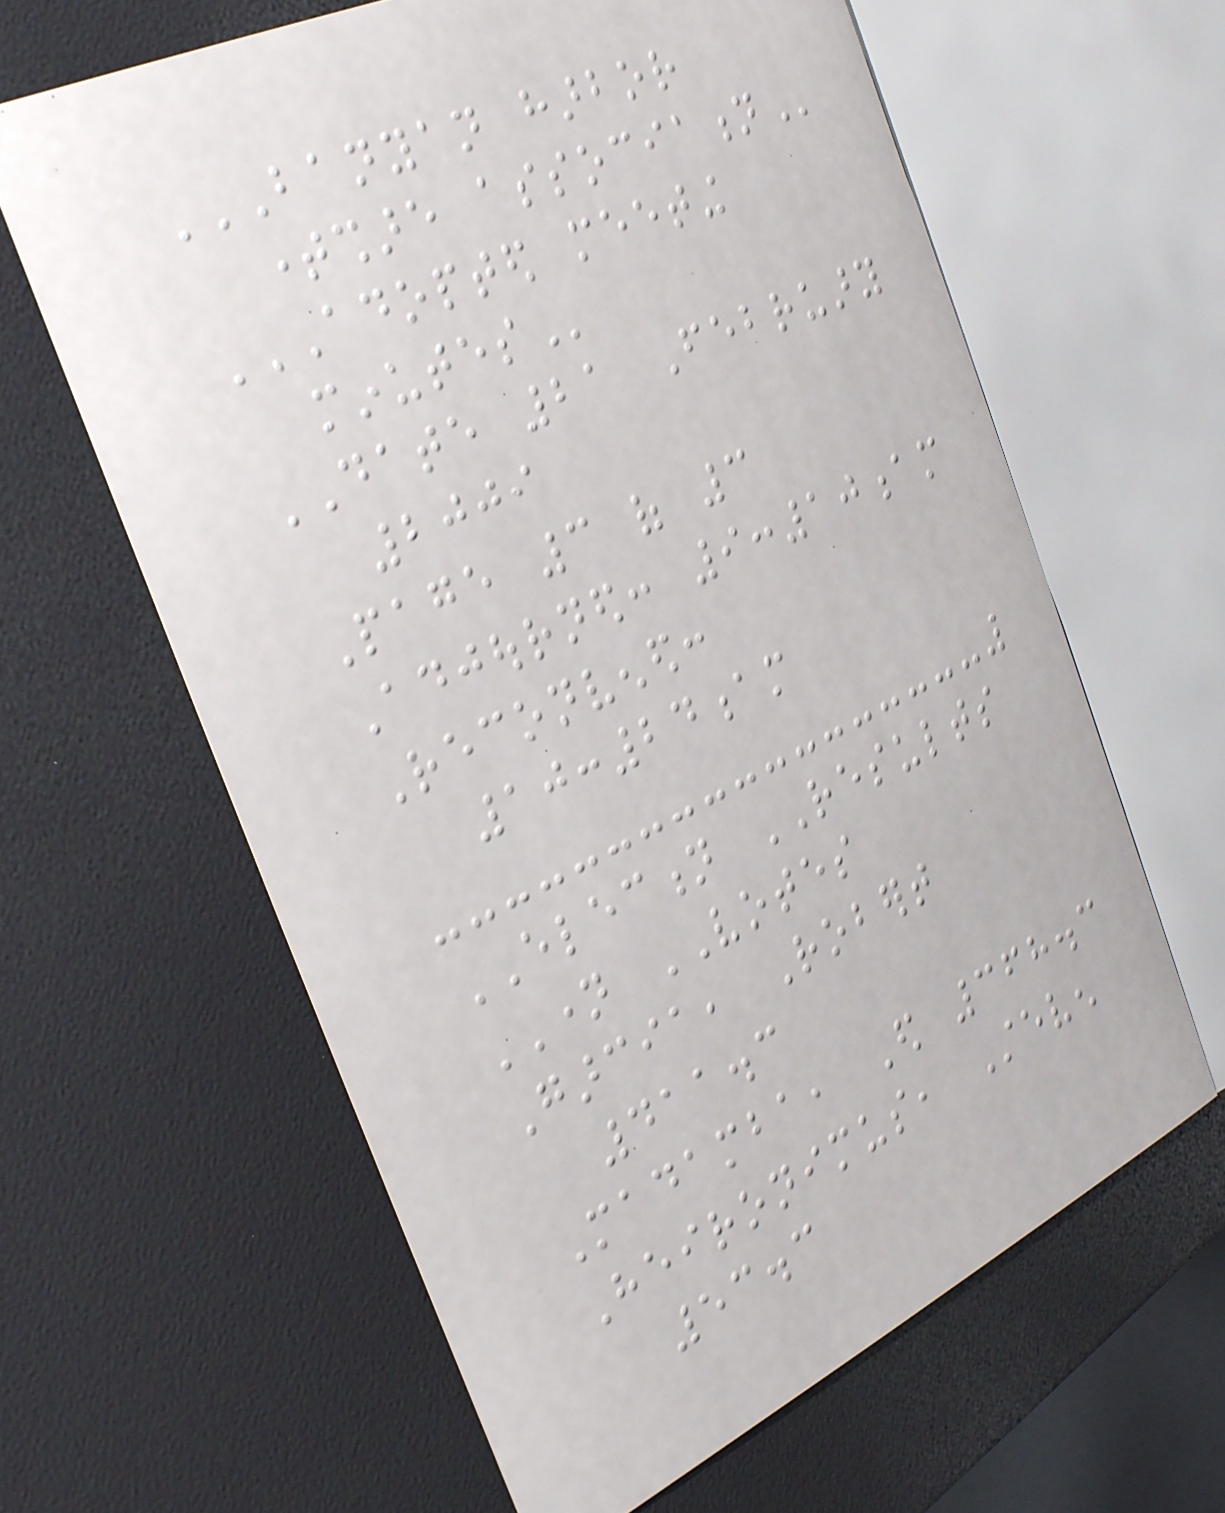BANYAN HARBOR
TIMESHARE ASSOCIATION
ADOPTED MEETING
MINUTES
DATE 21 February
2009
Page 3 of 3
Adjourned: 9:10am
Reconvened:
10:24am
ELECTION RESULTS
NAME VOTES
Garcia, Robert
411.3
Madamba, Ed 368.3
Heironimus, Steven
53.3
